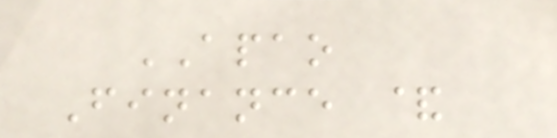APAO
Finance &
